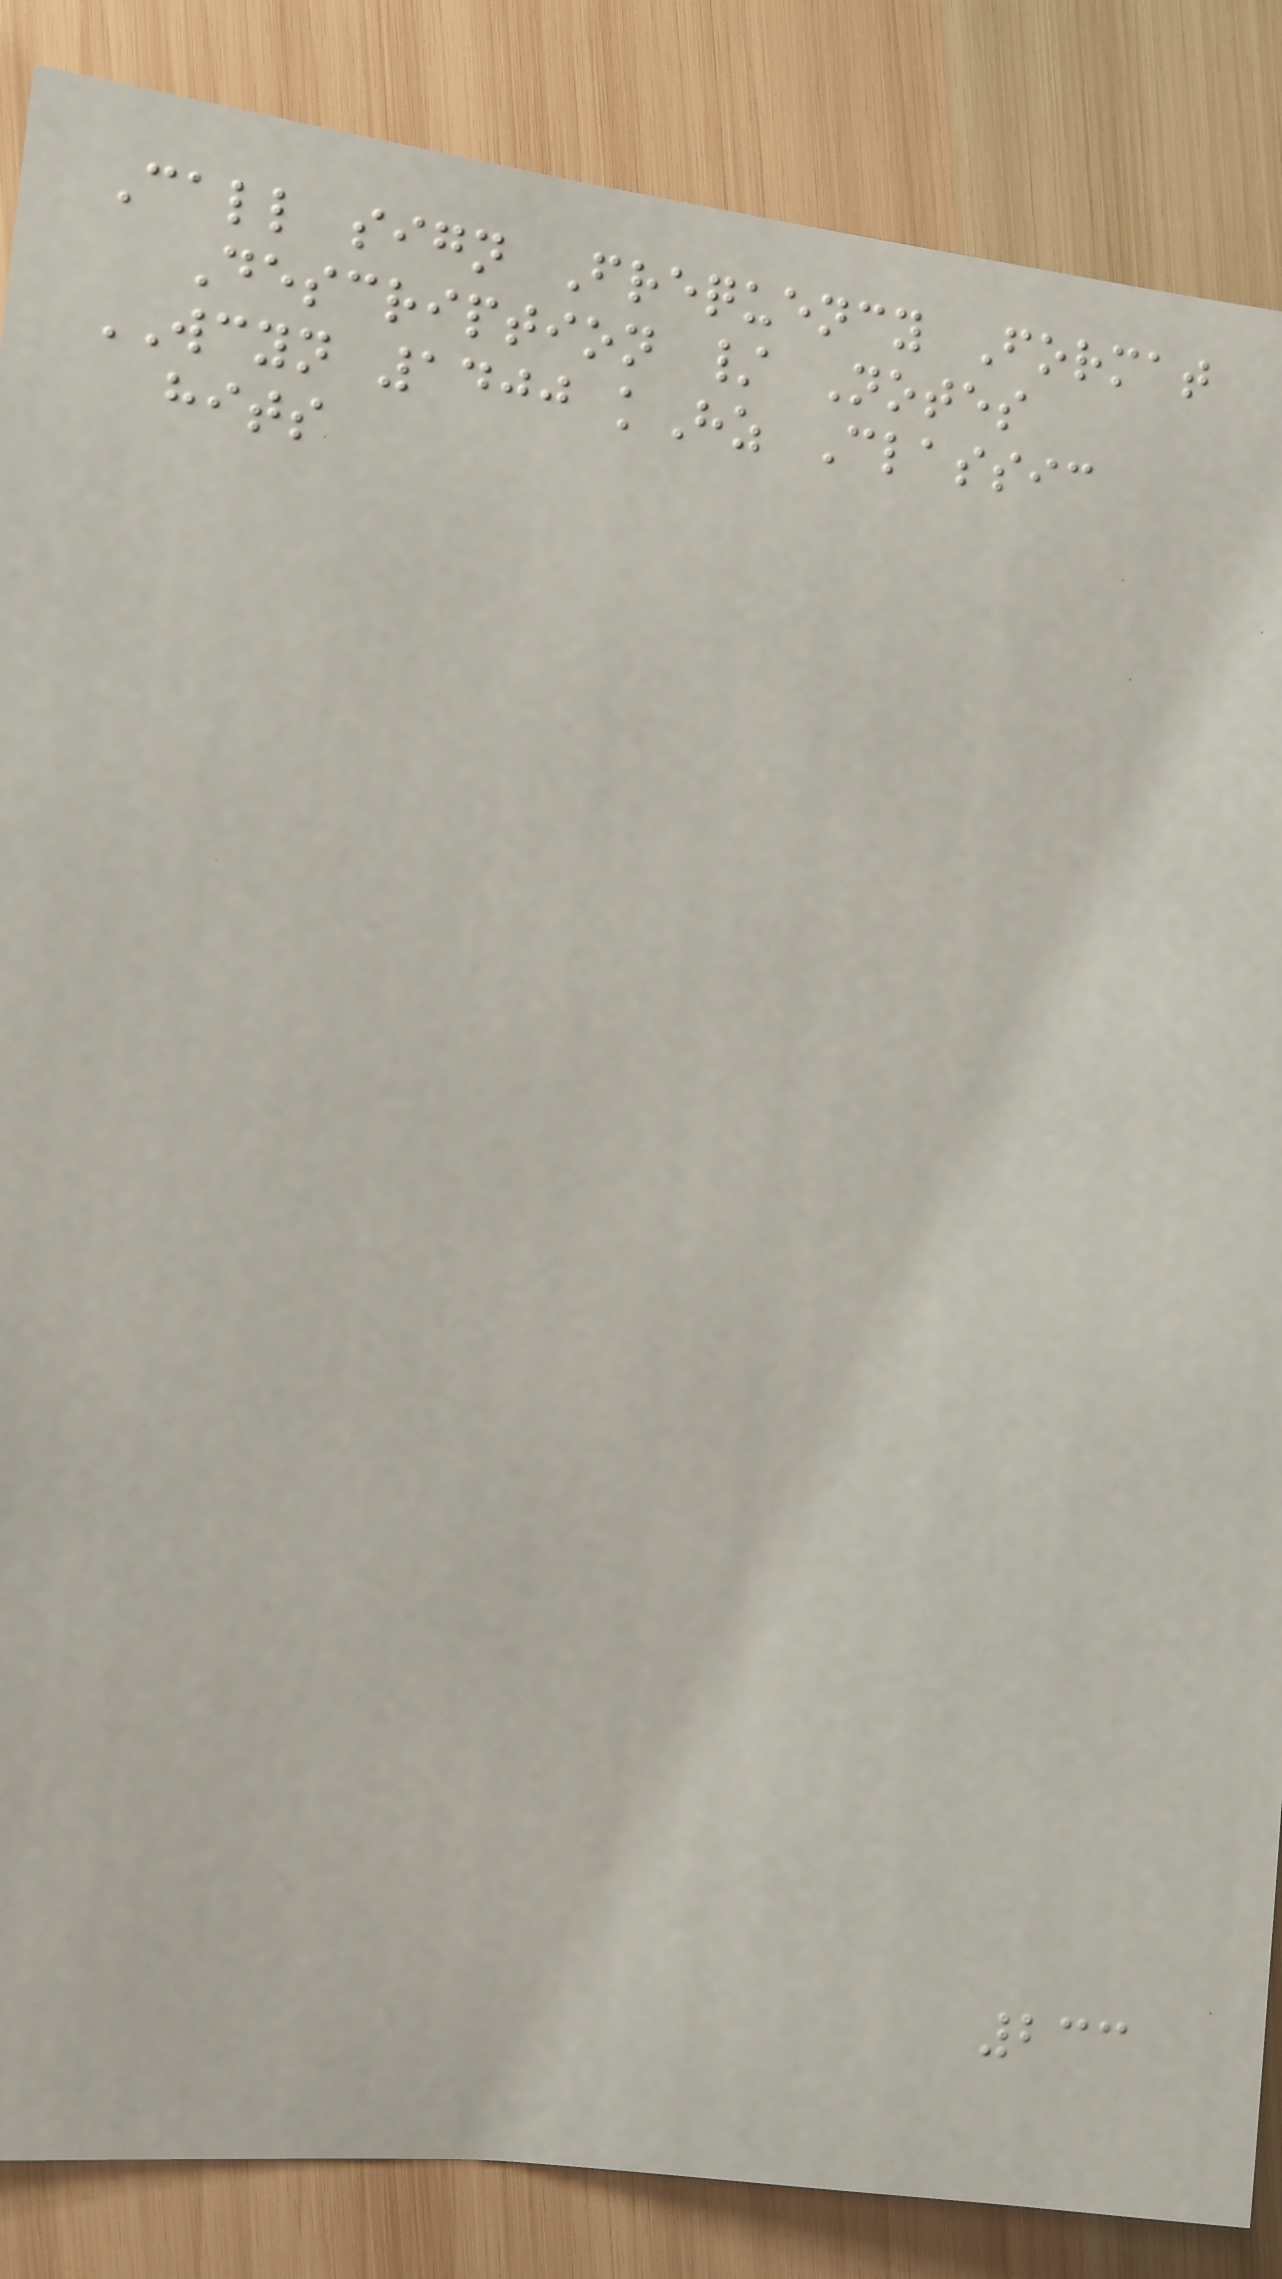Call sign Frequency Format
Description / Notes
WCYN 1400 kHz Classic
hits
233
